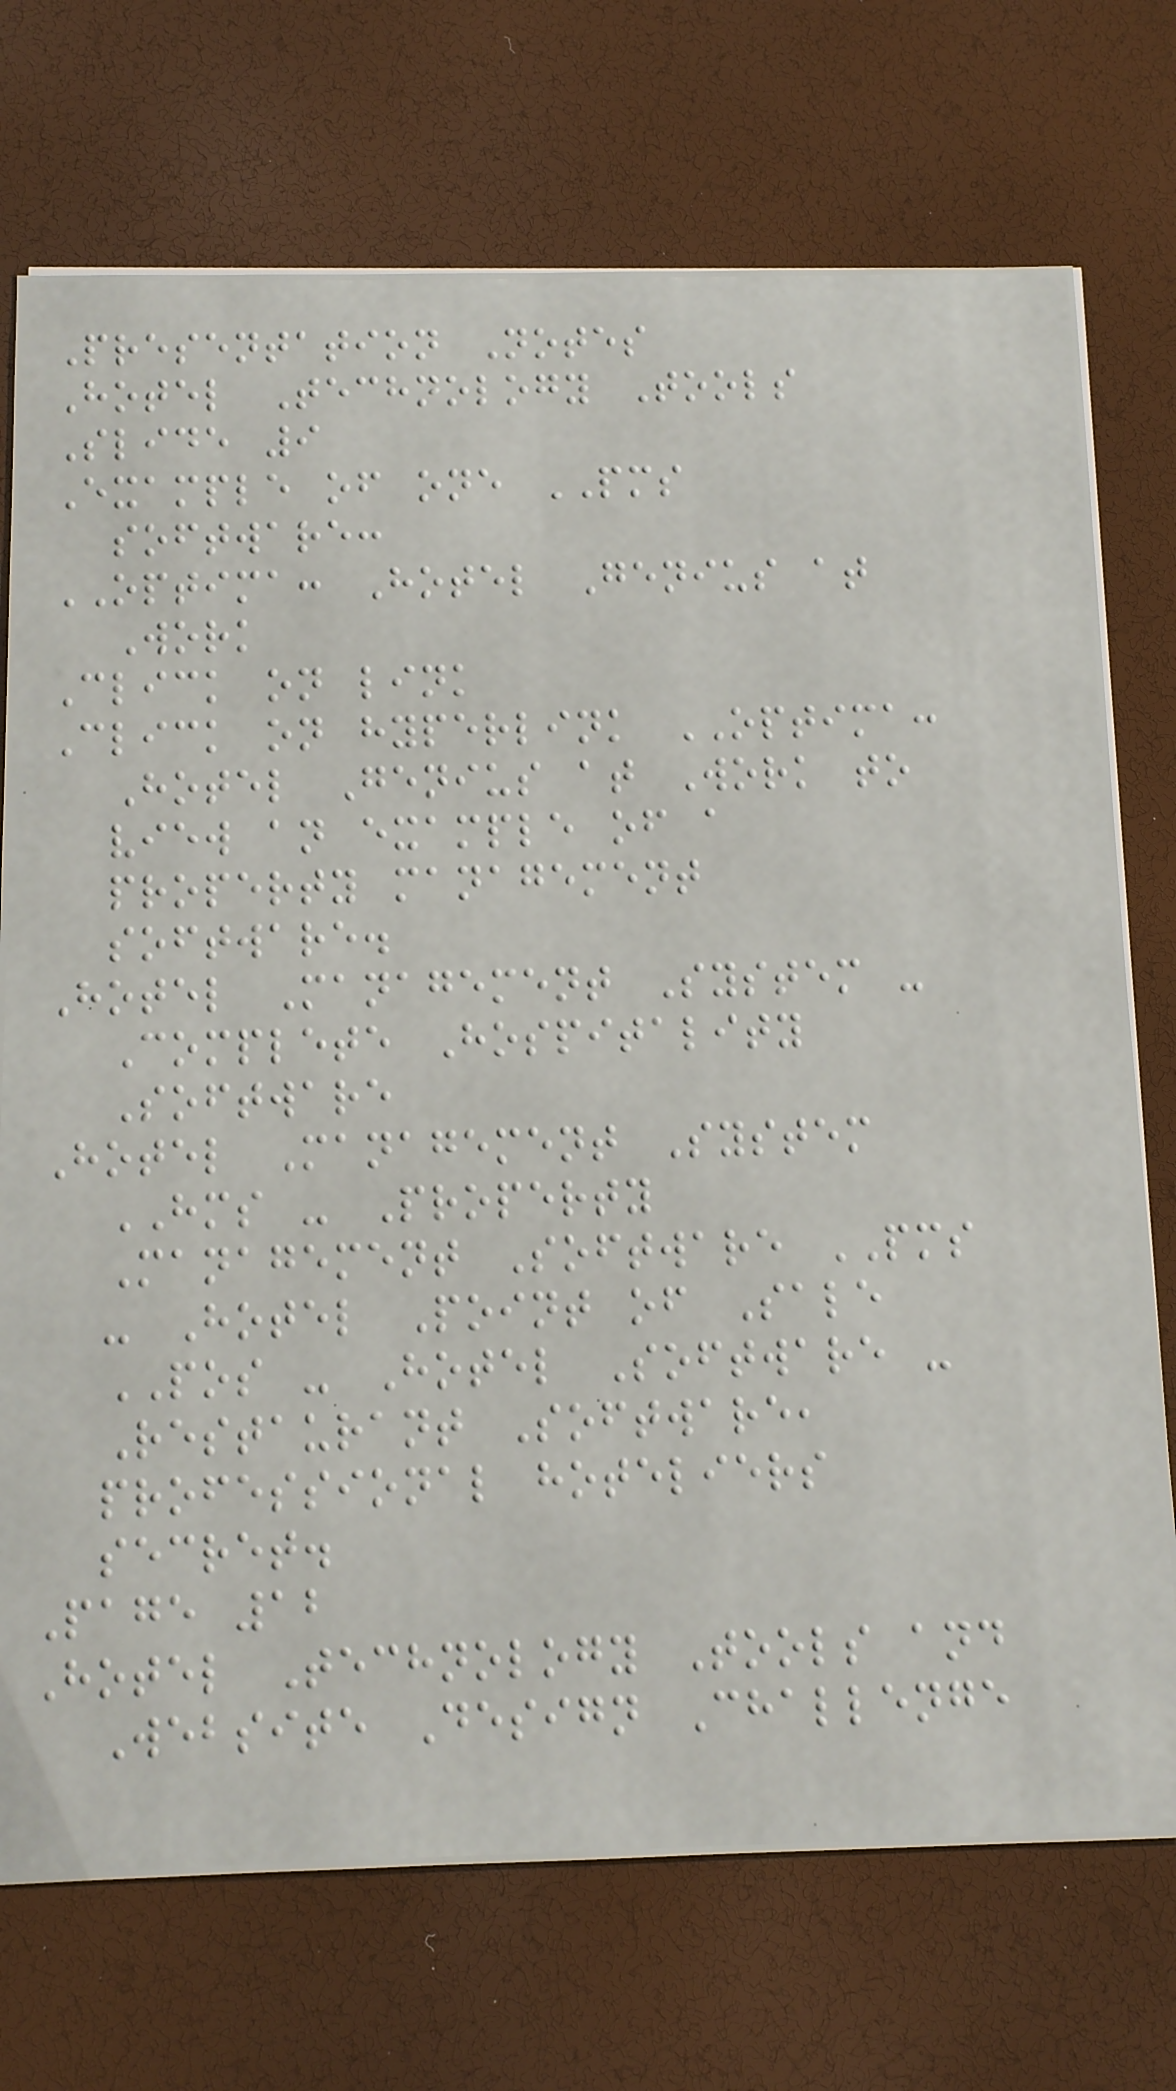Presentation Notes
Hotel Technology Tools
Slide 9
Example of one PMS
software:
OPTIMA: Hotel Genius at
Work
Click on link
Click on hyperlink OPTIMA:
Hotel Genius at Work to
view an example of a
property management
software.
Hotel Management System -
Complete Hospitality
Software
Hotel Management System
HMS - Property
Management Software PMS
- Hotel Point of Sale
POS - Hotel Software -
Restaurant Software,
professional hoteliers
secret.
Page 12
Hotel Technology Tools and
Website Design Challenge
